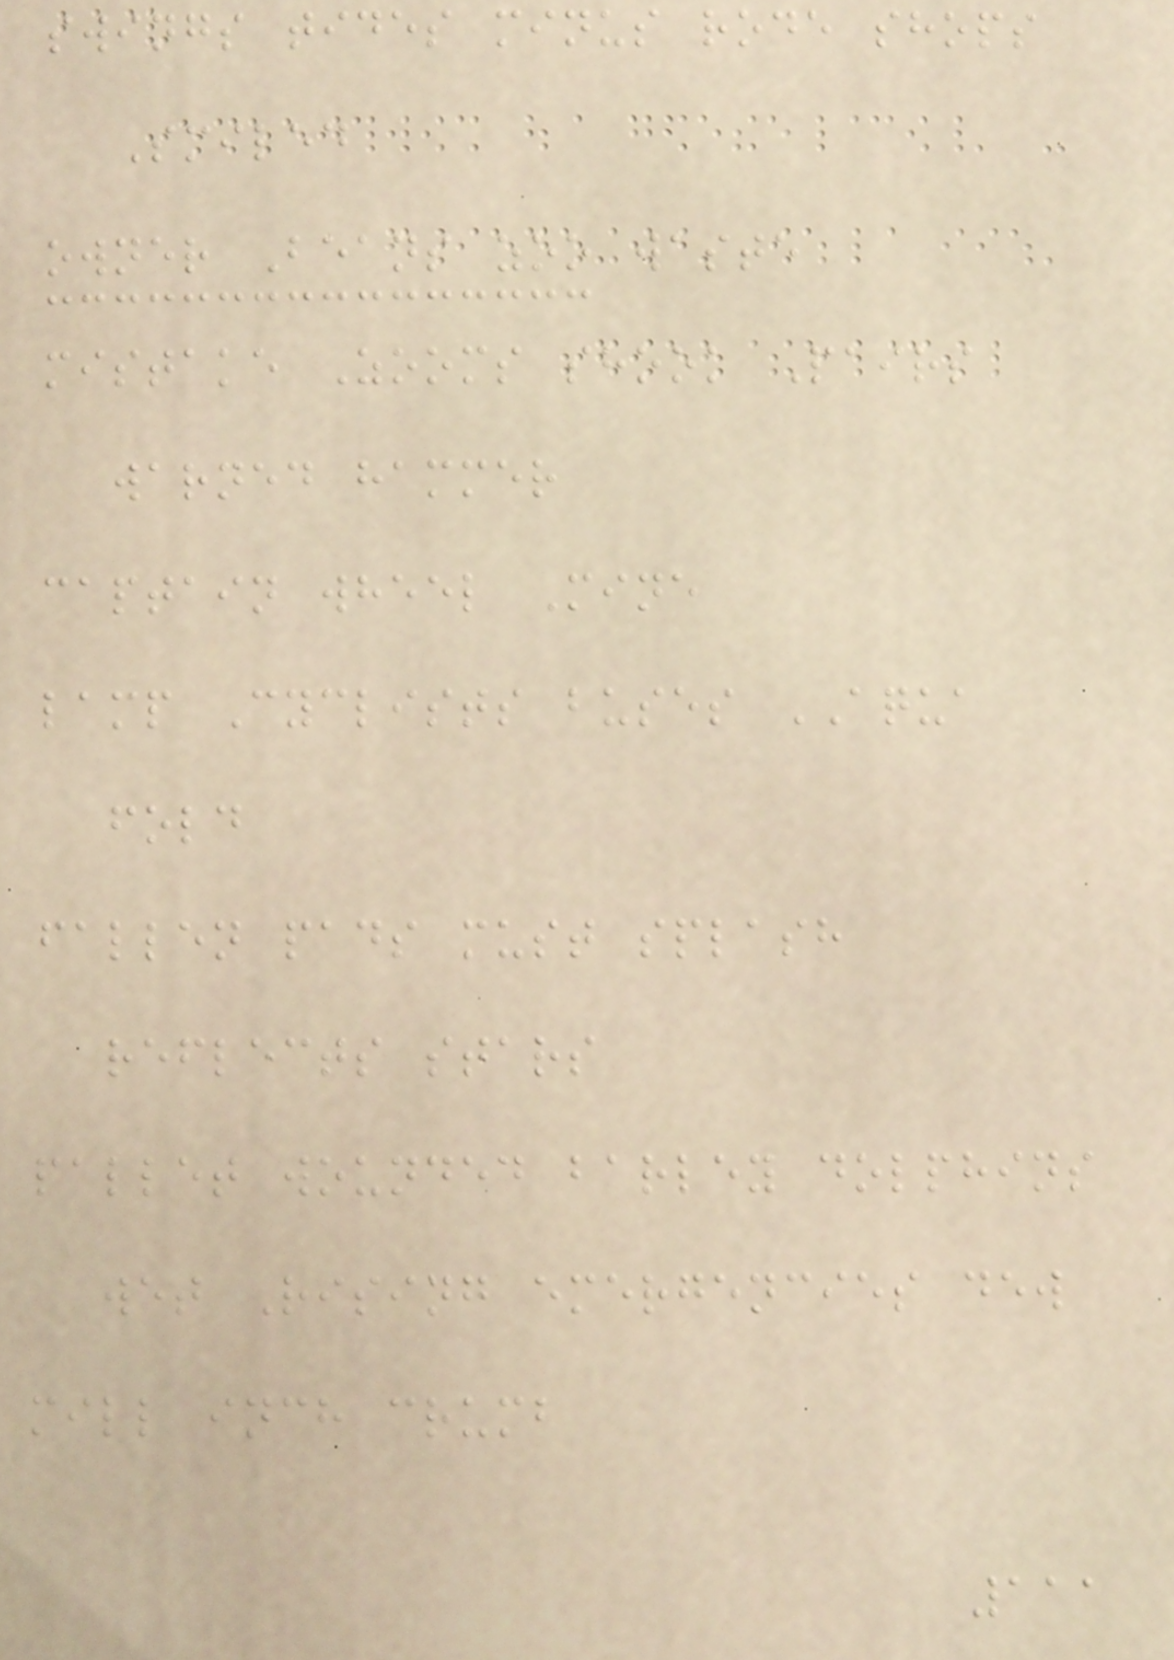swings tides minus rode shops
Smiled
owner Beans zoo waste
mistake Zooms shook Pairs
warned hammer
captain wheel Mine
lamp Cyclists buses AQUA
fold
fallen pads must splash
reflects stars
pallet wounded barley dolphins
wet Rising emergencies dew
mill inch crumb
111
